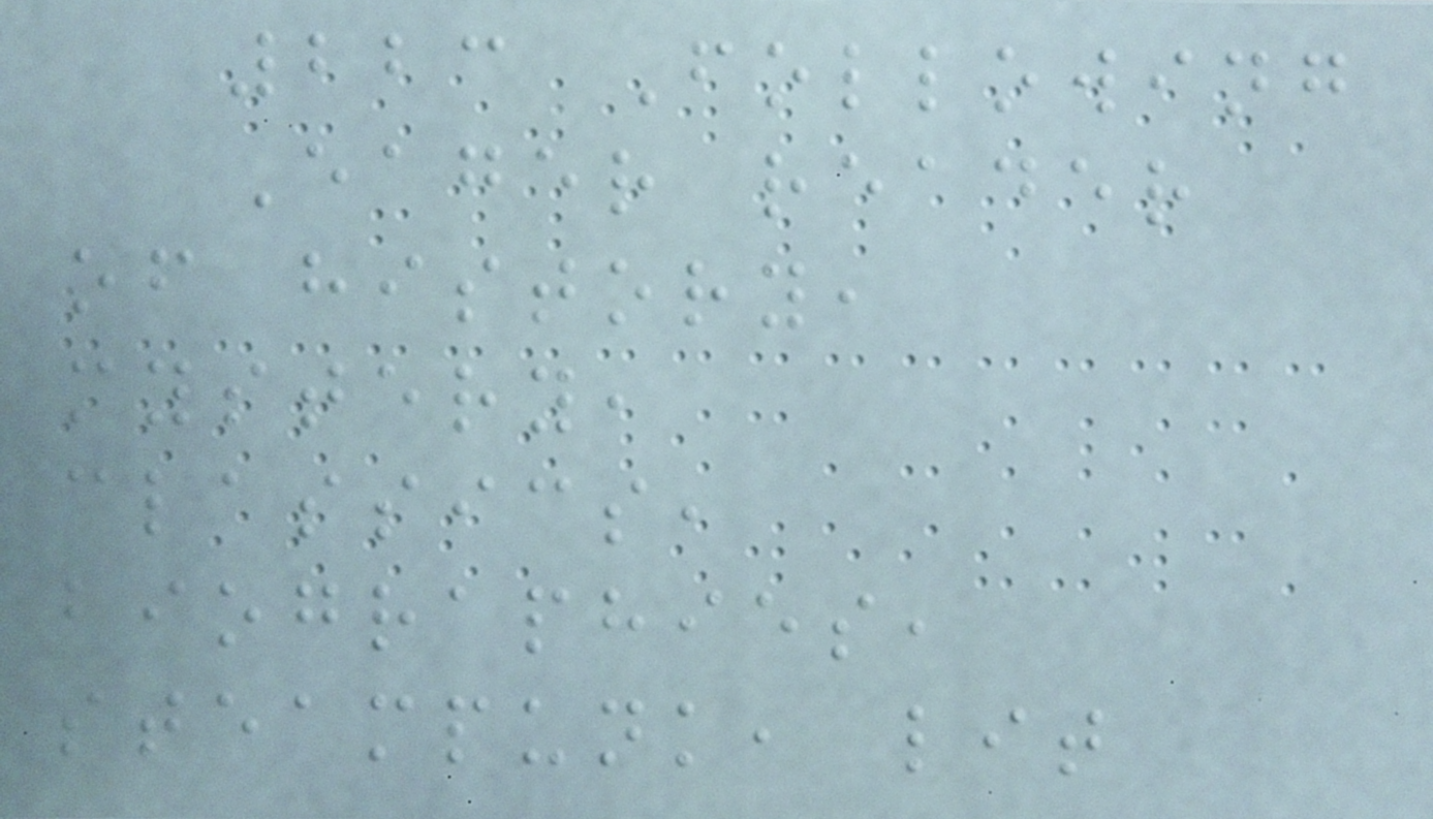223 Following
Eager reader
of history,
mystery,
classics,
biographies,
steampunk, lit
